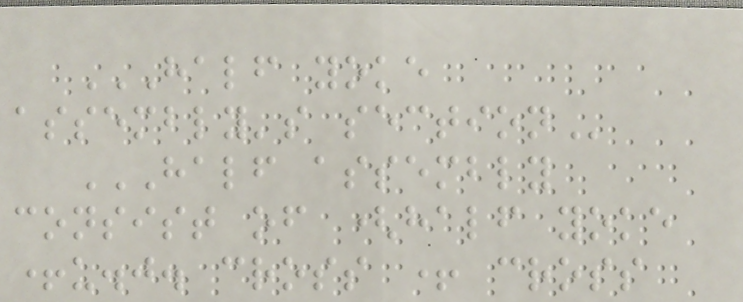HALF YOKE
ASSEMBLY'S SECTION
HALF ASSEMBLY
CONSIST OF (HALF YOKE
+U.J. CROSS + CROSS
